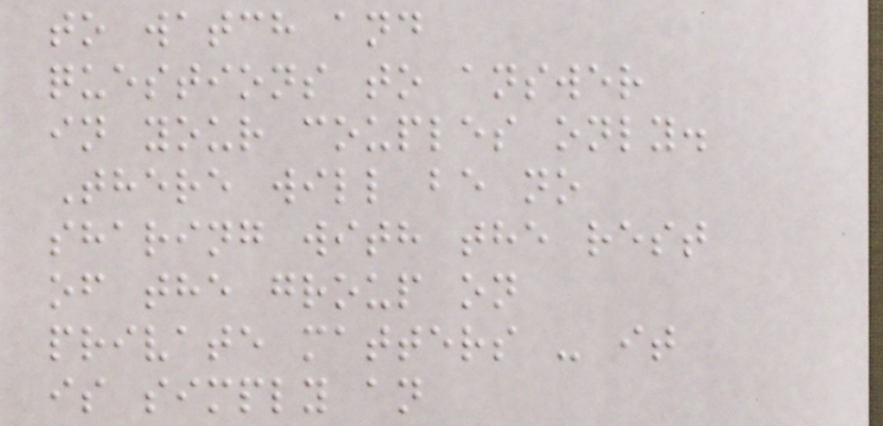to watch and
questions to answer
in your couples only.
There will be no
sharing with the rest
of the group on
private matters - it
is simply an
